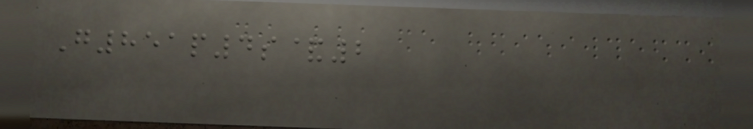G851p4s&2
